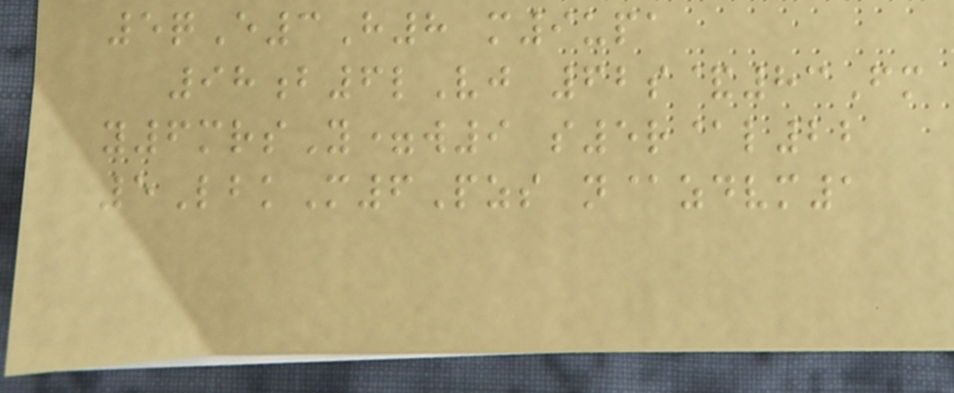5qE3H8 m9upa
98b6lVj 62s&83Fm
y6mrsY=w9 s5r@l22
5LbkM6Pzs n@zdvm1
